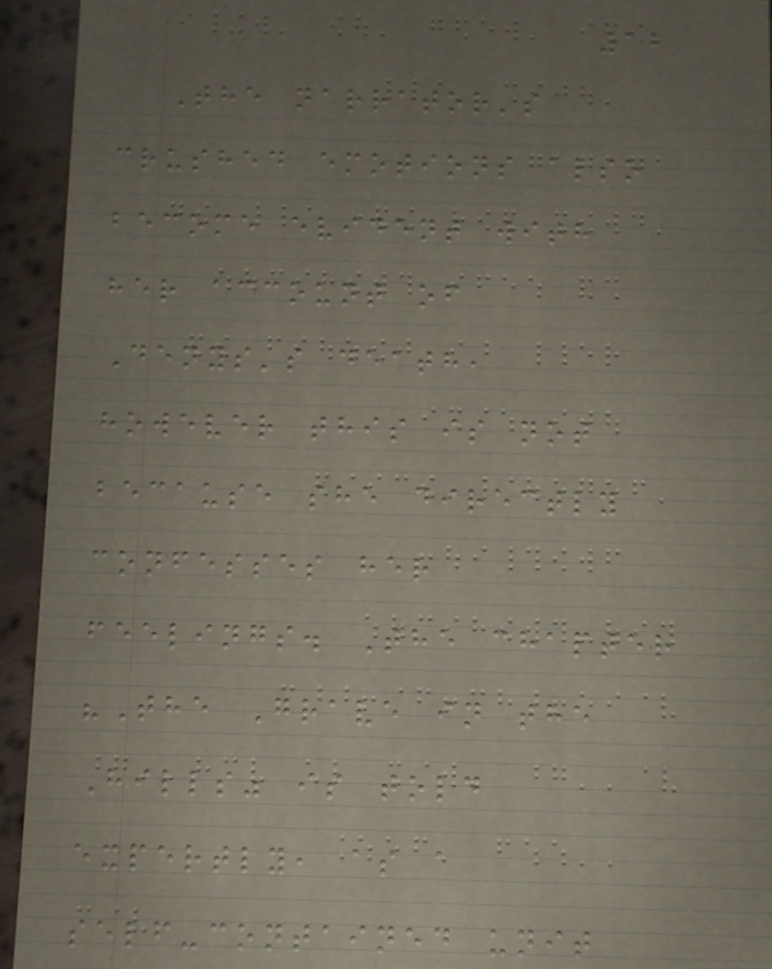12
The narrator's
crushed emotions also
become evident with
her account of
Denys's death,
however this is not
because she directly
confesses her
feelings. The chapter
"The Grave in the
Hills" is told
expertly, as a
self-contained unit
